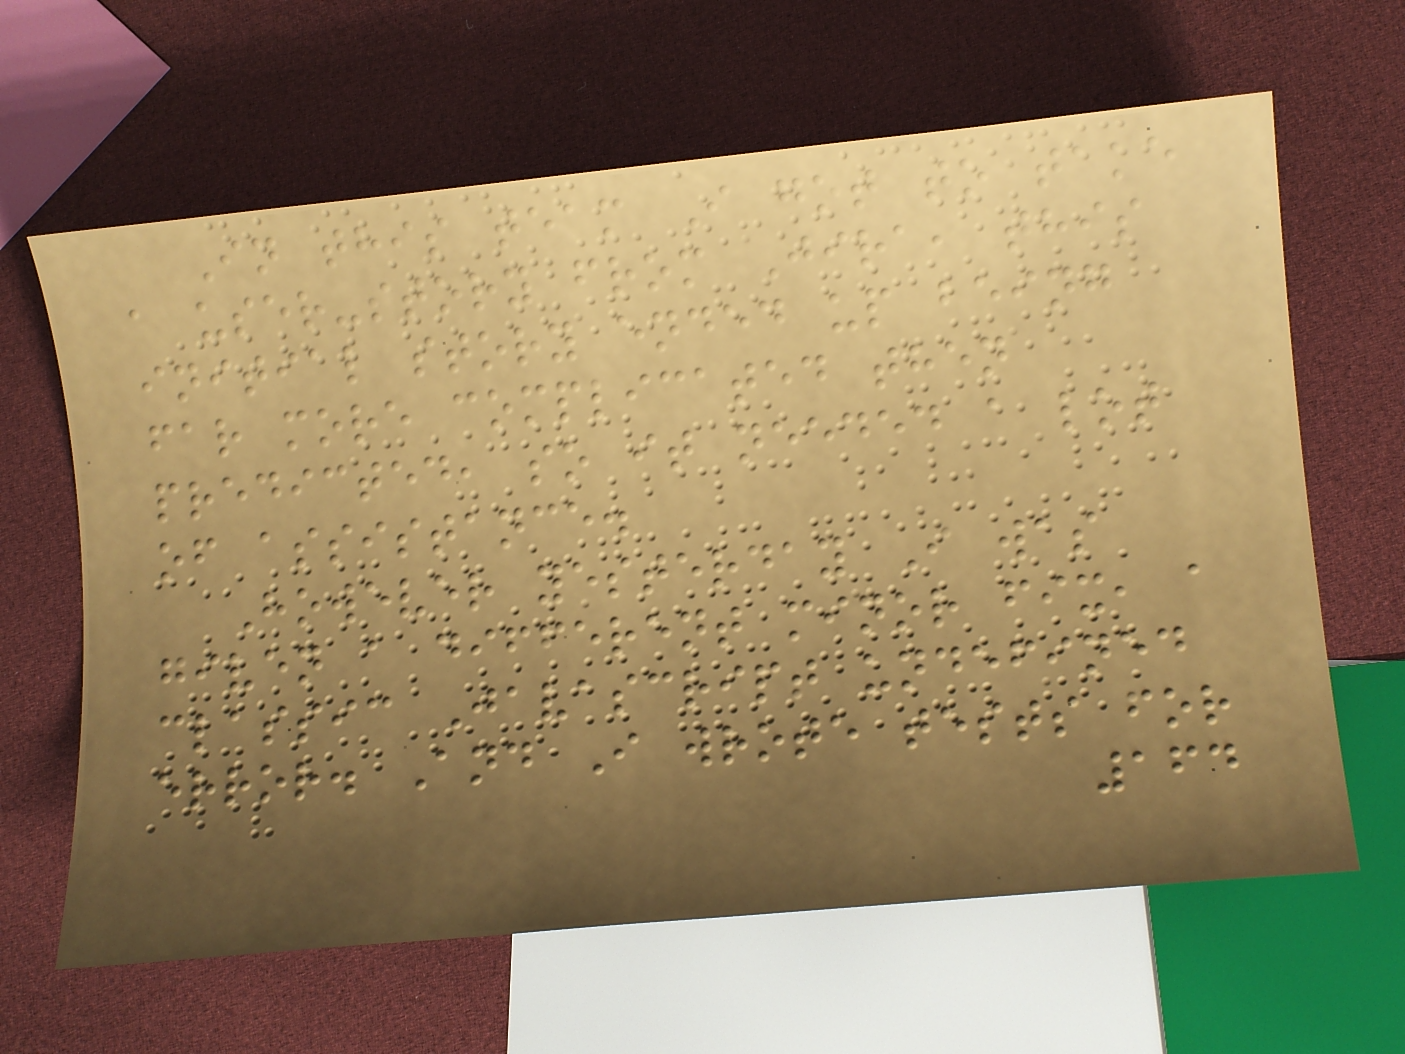In this team I got to take
a user-story from Jira, this
initial story ended up being
far more complicated then
predicted, so it needed a lot
of assistance.
However yesterday I was
given a different minor fix, a
classic Javascript undefined
error. And I wrote tests for
164
